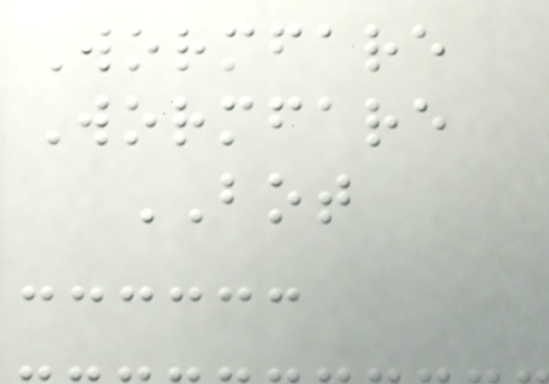Wormfare
Wormfare
BOT
